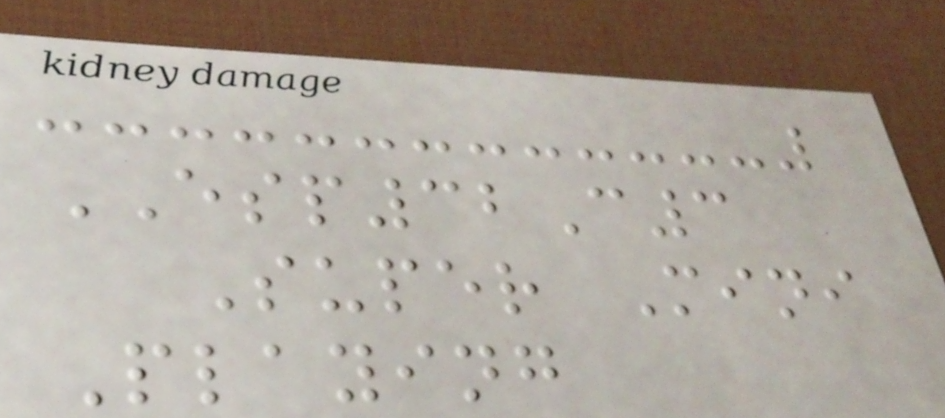ESP32C3
Super Mini
Playing
